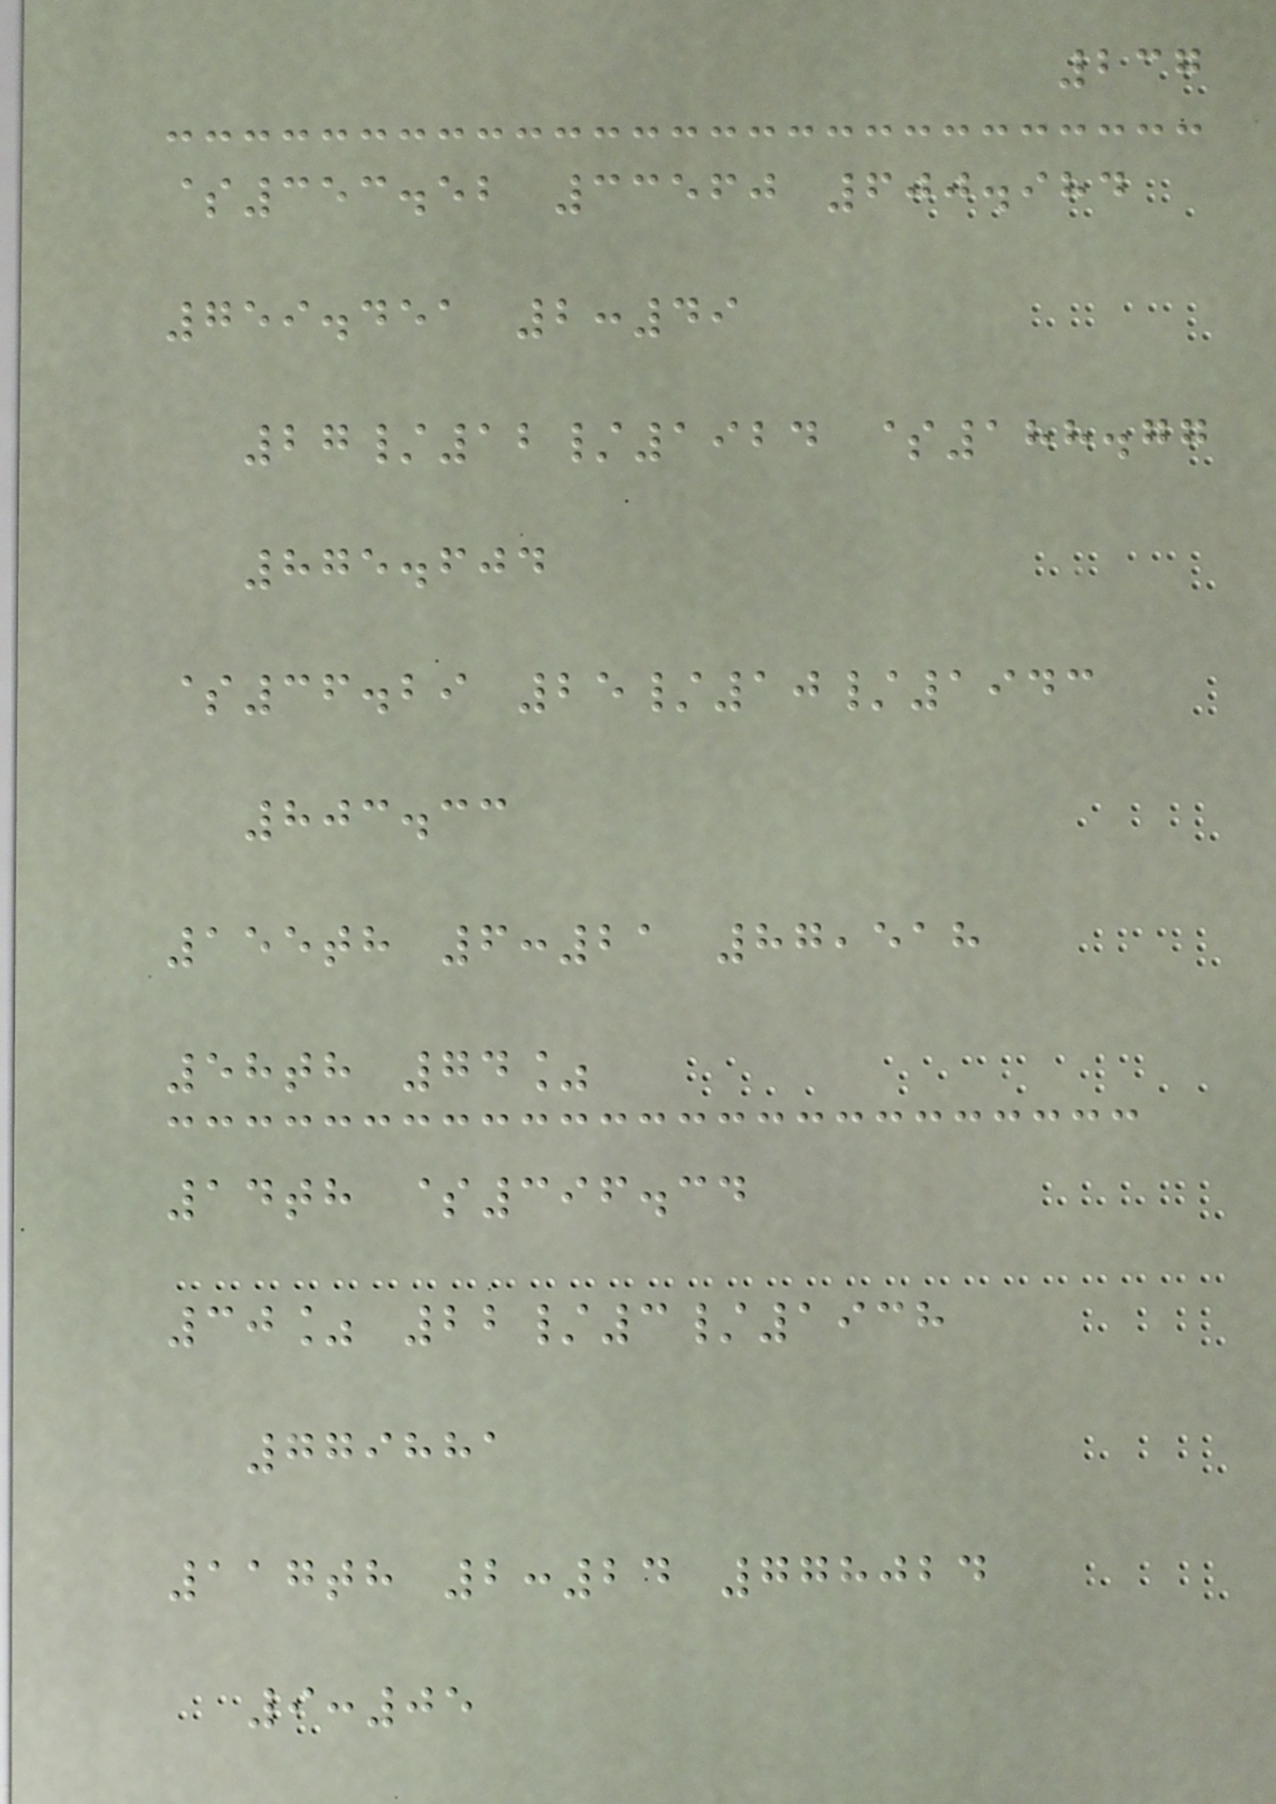237
$353.52 33560 600.984
759.451 2:49
27/12/1924 $188.77
875.604
$36.29 25/10/1943
803.33
155th 6:21 87,518
58th 74%
14th $396.34
30% 22/3/1938
779881
117th 2:24 778024
9:05
